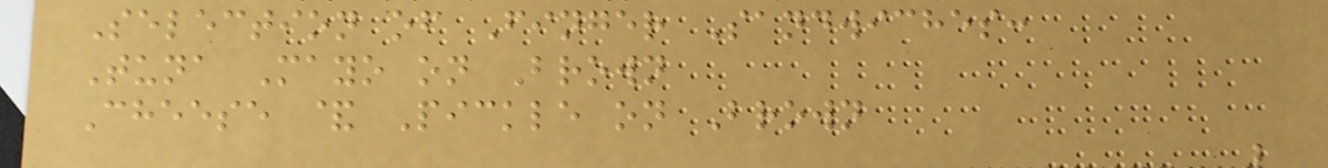Selection of Finger Sandwiches:
Tuna Mayo on Brown
Cheese & Pickle on Brown
